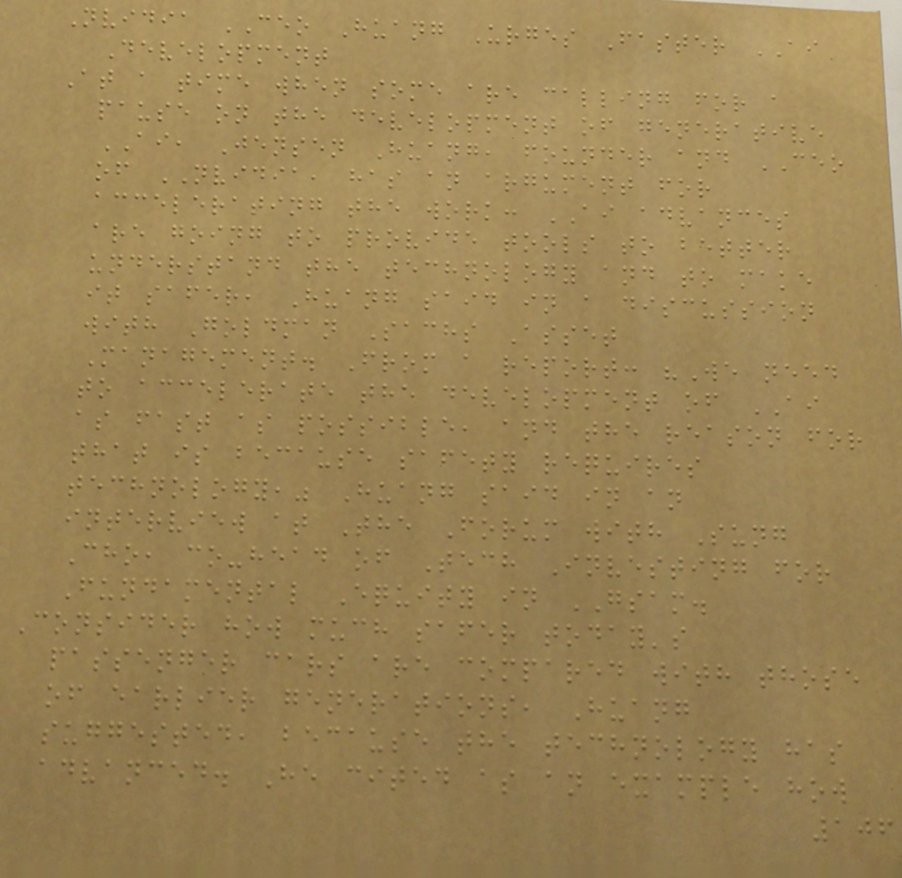Nvidia CEO Huang Urges Faster AI
Development
At a time when some are calling for a
pause on the development of generative
AI, Jensen Huang, founder and CEO
of NVIDIA, has an argument for
accelerating the work: AI advances
are going to provide tools to better
understand the technology and to make
it safer, Huang said in a discussion
with Goldman Sachs Asset
Management. From a report: "We need
to accelerate the development of AI
as fast as possible, and the reason for
that is because safety requires
technology," Huang said in an
interview at The Forum with Sung
Cho, co-head of Tech Investing for
Fundamental Equity in GSAM.
Consider how much safer today's
passenger cars are compared with those
of earlier generations, Huang
suggested, because the technology has
advanced. He cited as an example how
106
